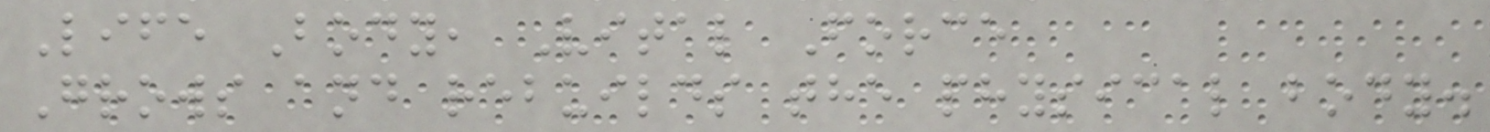Life Body, Vital Force
Grows and rebuilds the physical body.
